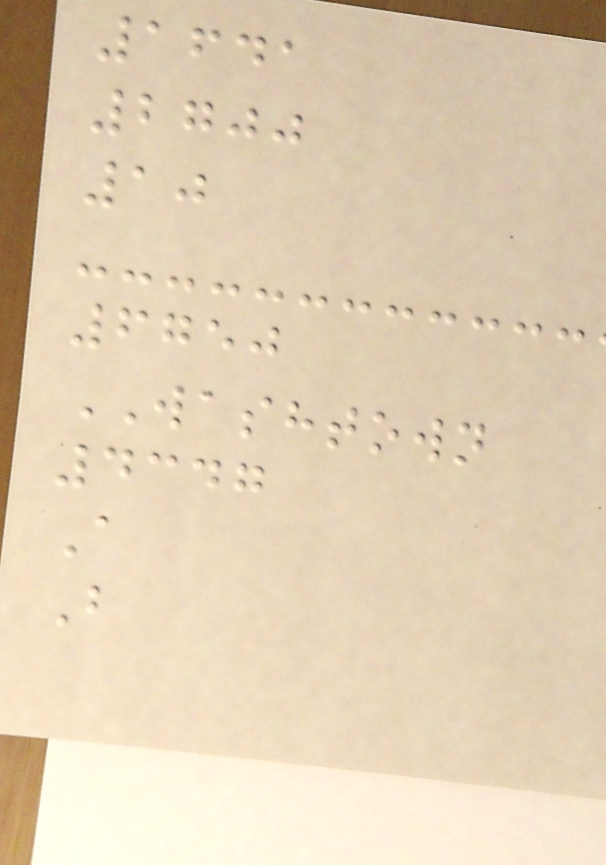1641
2700
10
6750
WASHTOWN
4347
A
B
